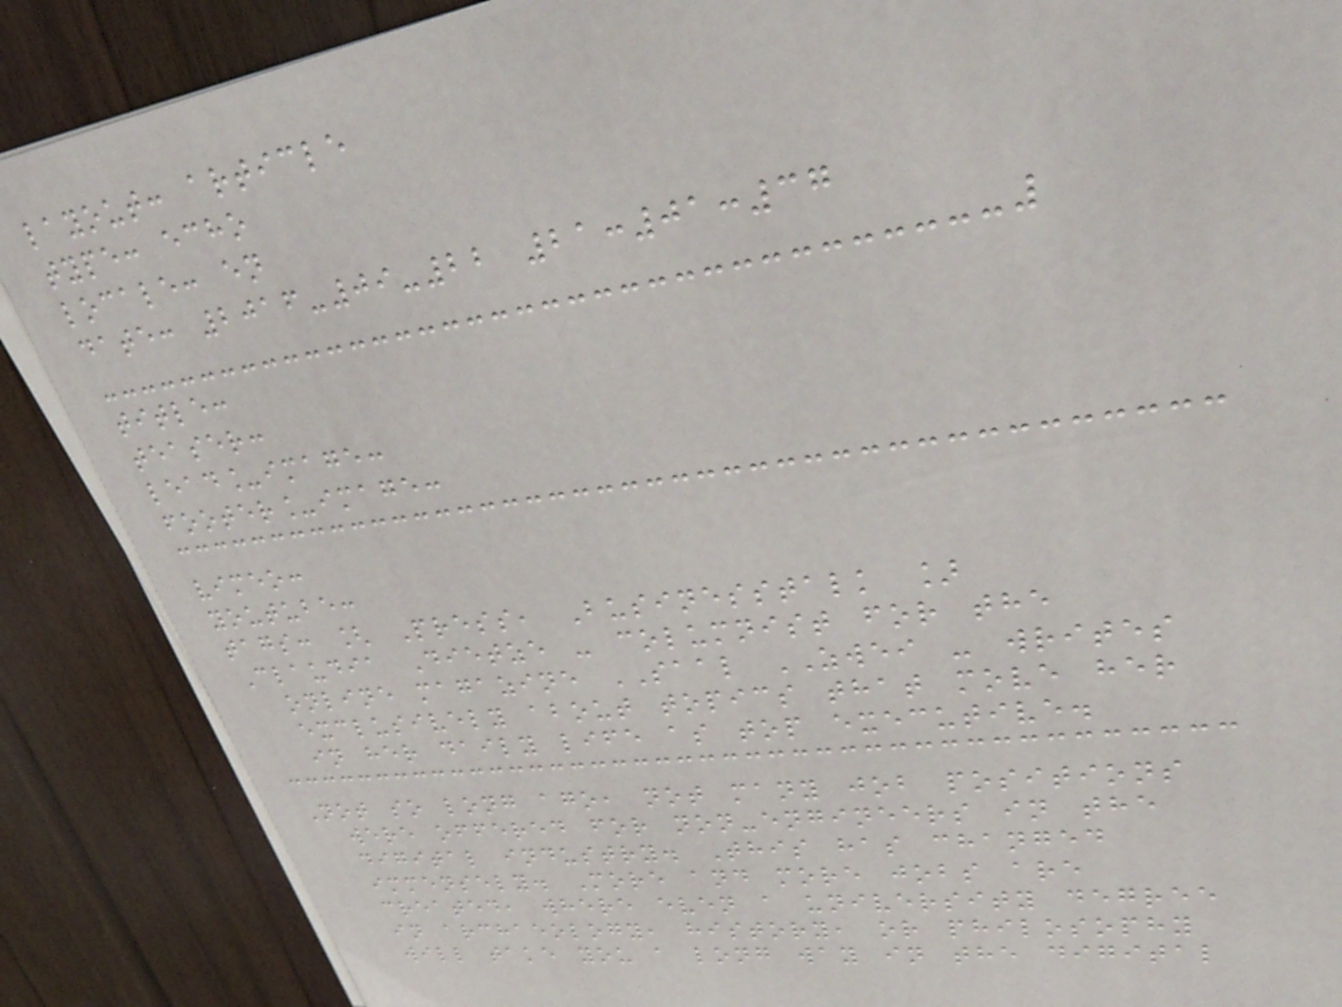layout: article
type: echo
locale: en
date: 2016-09-22 21:01:37
title:
teaser:
lead_image:
footer_image:
vimeo:
youtube:
tags: [ Press, Businesstalk ]
Claudia Dietze - columnist for the
online magazine SAAL ZWEI - writes
exclusively about topics that move her
in her daily life as top executive.
Not so long ago, not many job positions
were offered for non-engineers in the
digital industry. This has changed
immensely. More and more jobs are
created, where even a university degree
in archaeology, history, or philosophy
will take you a long way in the digital
